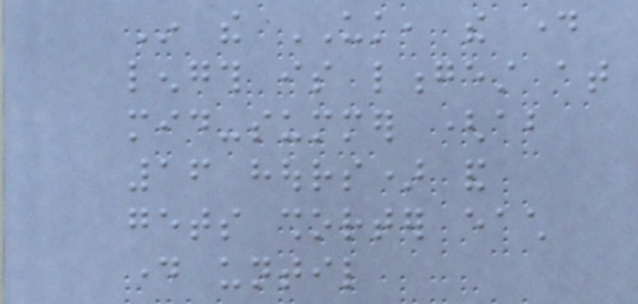In the UK, the day
length is longest at
mid-summer (about
16 hours) and
gets shorter each
day until
